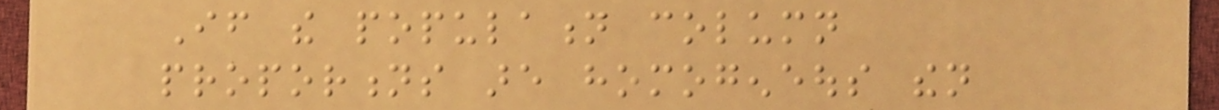If the population column
proportions are homogeneous then
